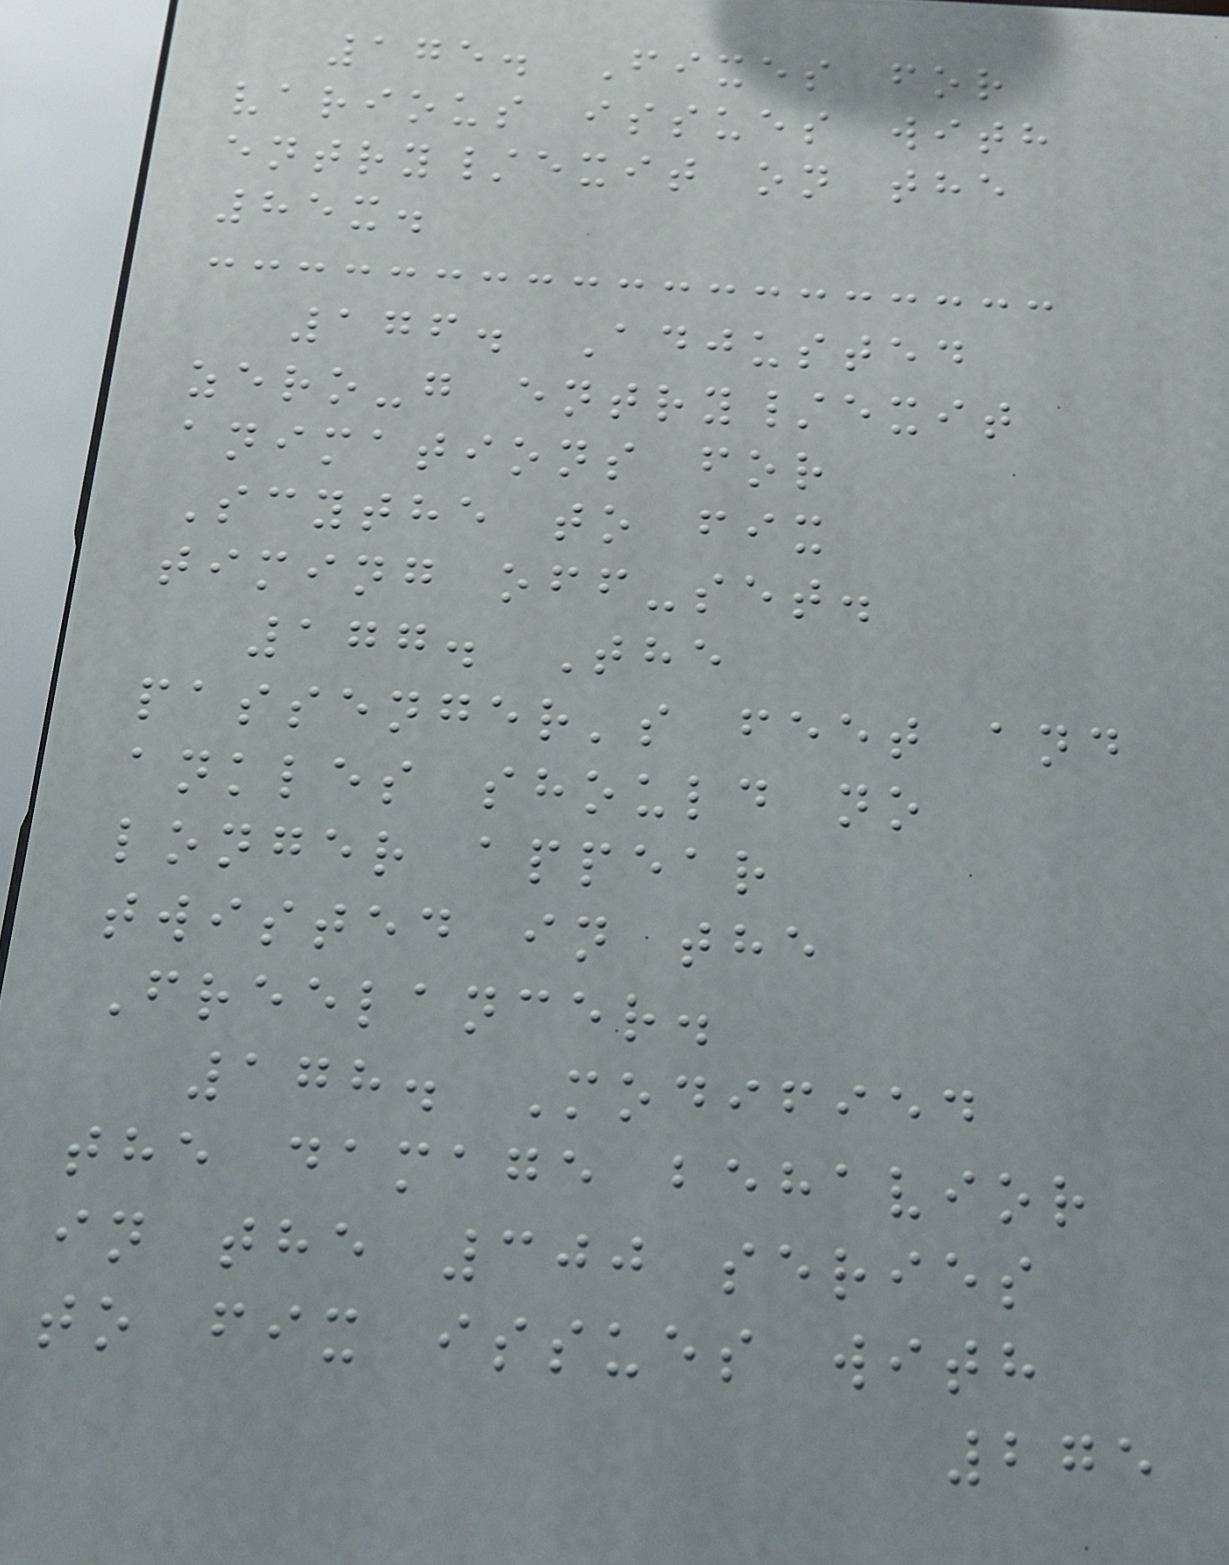175. Fixes for
various issues with
entry/exit on the
85x.
176. Adjusted
zero-g entry/exit
animations for
Scythe to fix
timing off-set.
177. The
passenger's feet and
ankles should no
longer appear
twisted in the
Freelancer.
178. Modified
the damage behavior
in the 300 series
to fix issues with
275
